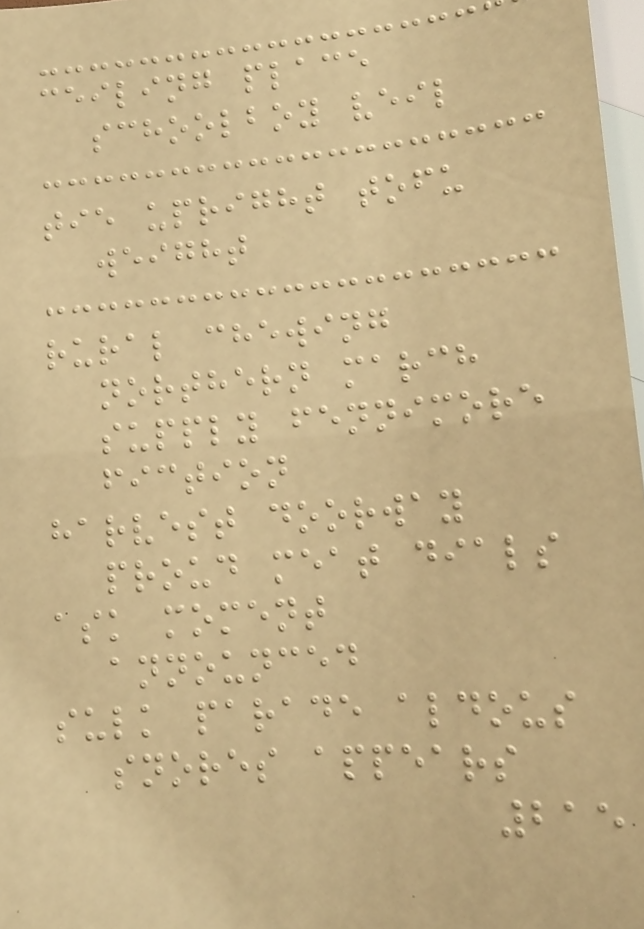ceiling place
schoolboy veil
tie upright tofu
weight
rural chewing
northern march
supply fennimore
fiction
harvest doorway
proud meat dials
ask moment
announced
sulk parade aldous
snores appears
215
